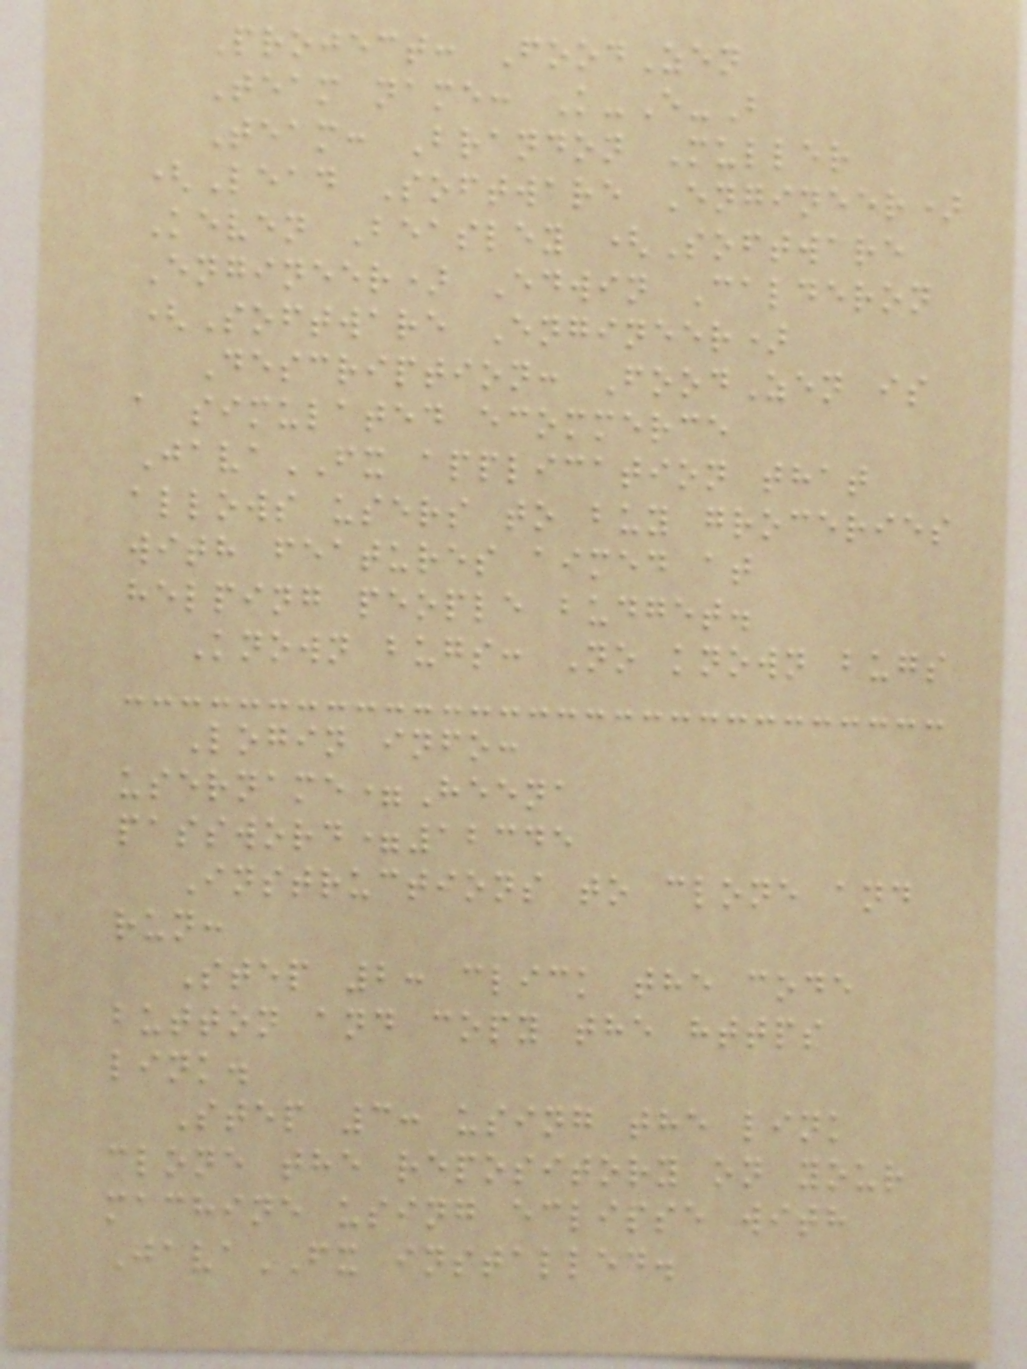Project: FoodZen
Team name: K-E-B
Team: Brandon Muller
(Lead Software Engineer)
Keven Beasley (Software
Engineer) Edwin Calderon
(Software Engineer)
Description: FoodZen is
a simulated ecommerce
JavaFX application that
allows users to buy groceries
with features aimed at
helping people budget.
Known bugs: No known bugs
Login info:
username=Heena
password=12345
Instructions to clone and
run:
Step 2: click the code
button and copy the https
link.
Step 3: using the link
clone the repository on your
machine using eclipse with
JavaFX installed.
